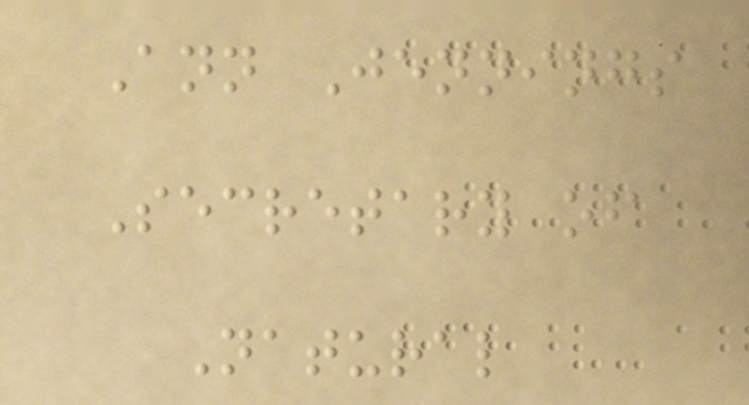Ann Jennings
Secretary of
Natural
